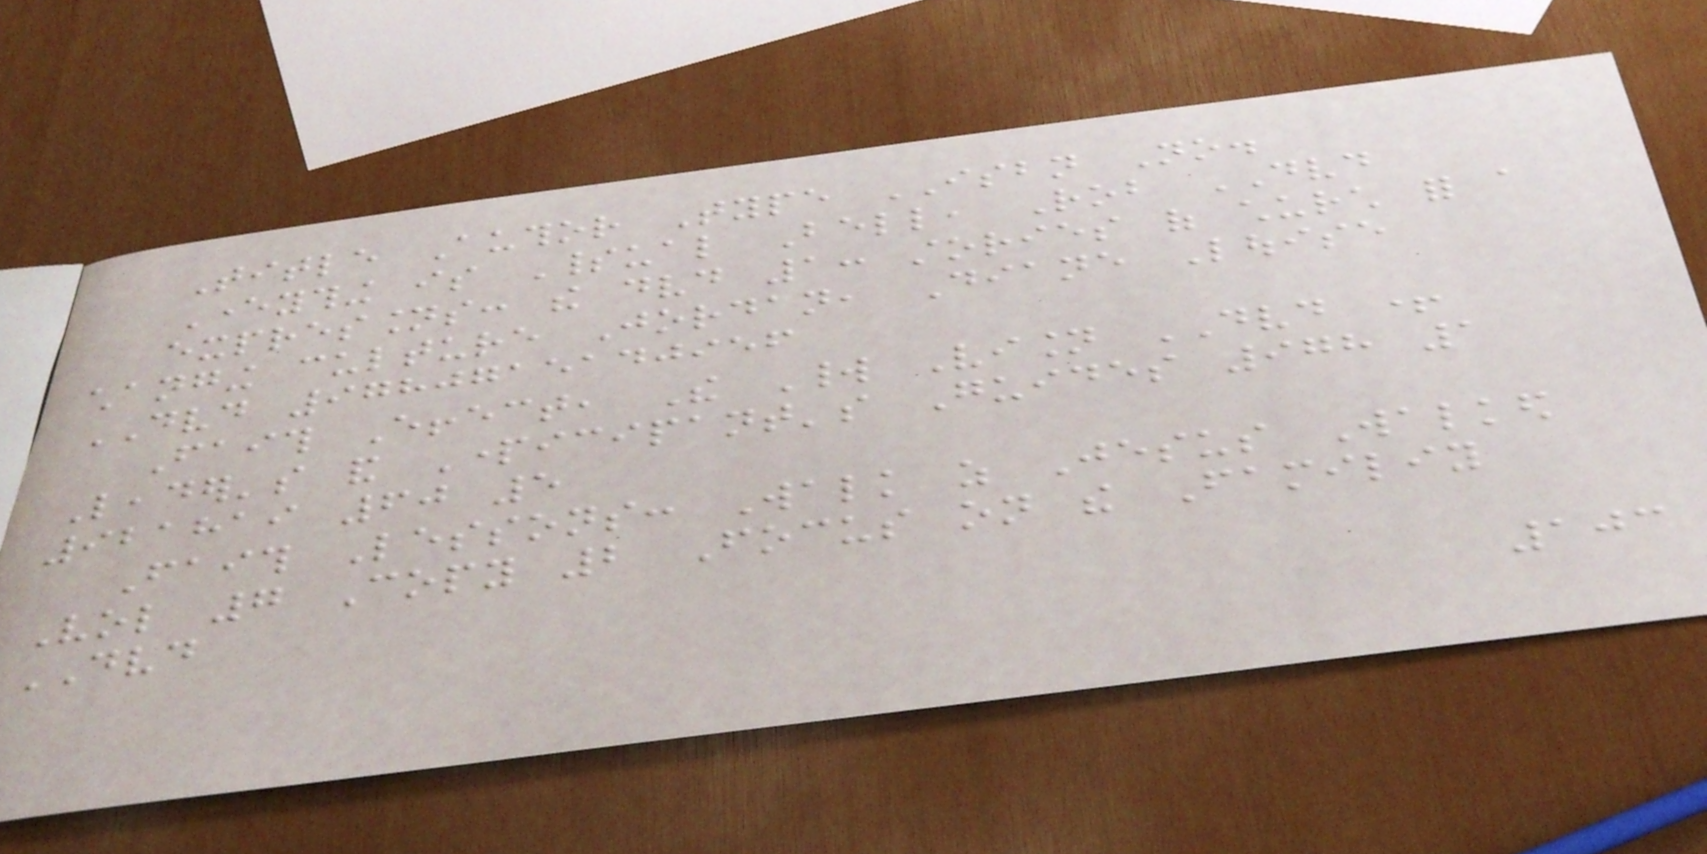Title Author Type ISBN No.
Everything is Spiritual Bell, Rob DVD
expressions: the dvd 1: stories of church for a
changing culture Jordan, Diane Louise
DVD 9780715140956
Faith Effect, The World Vision DVD +
Leader's and Participant's Guides 978 1
921819 60 5
Faith Lessons: Walk as Jesus Walked
Vol 7 Copy 2 Focus on the Familiy
DVD
103
